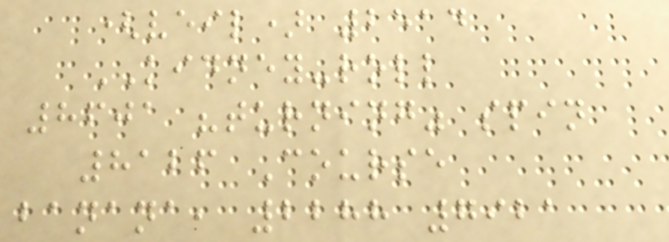(veil) 2514
KIDNEY-roll
8601 "turning" spin
8126 Course
banana, 2288 7921
